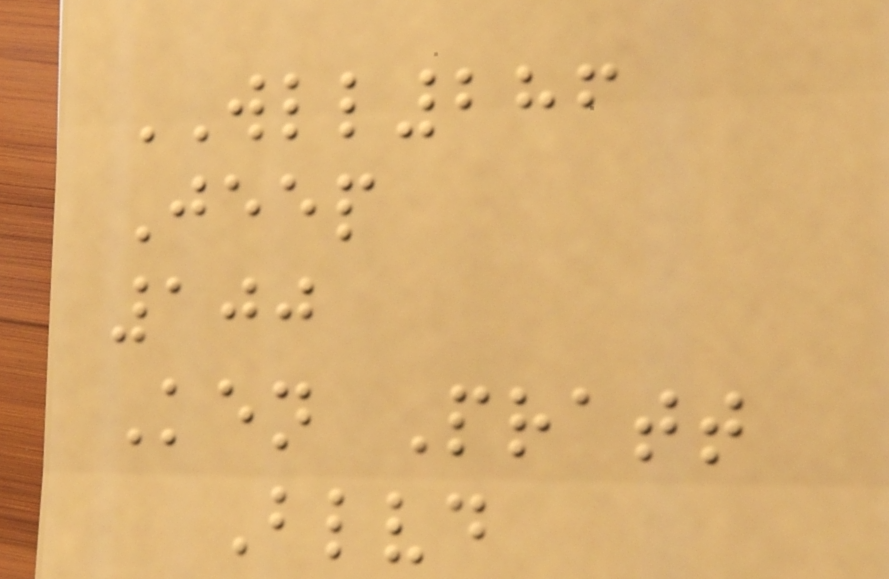WLL286
Jeep
100
Ken Pratt
Blvd
